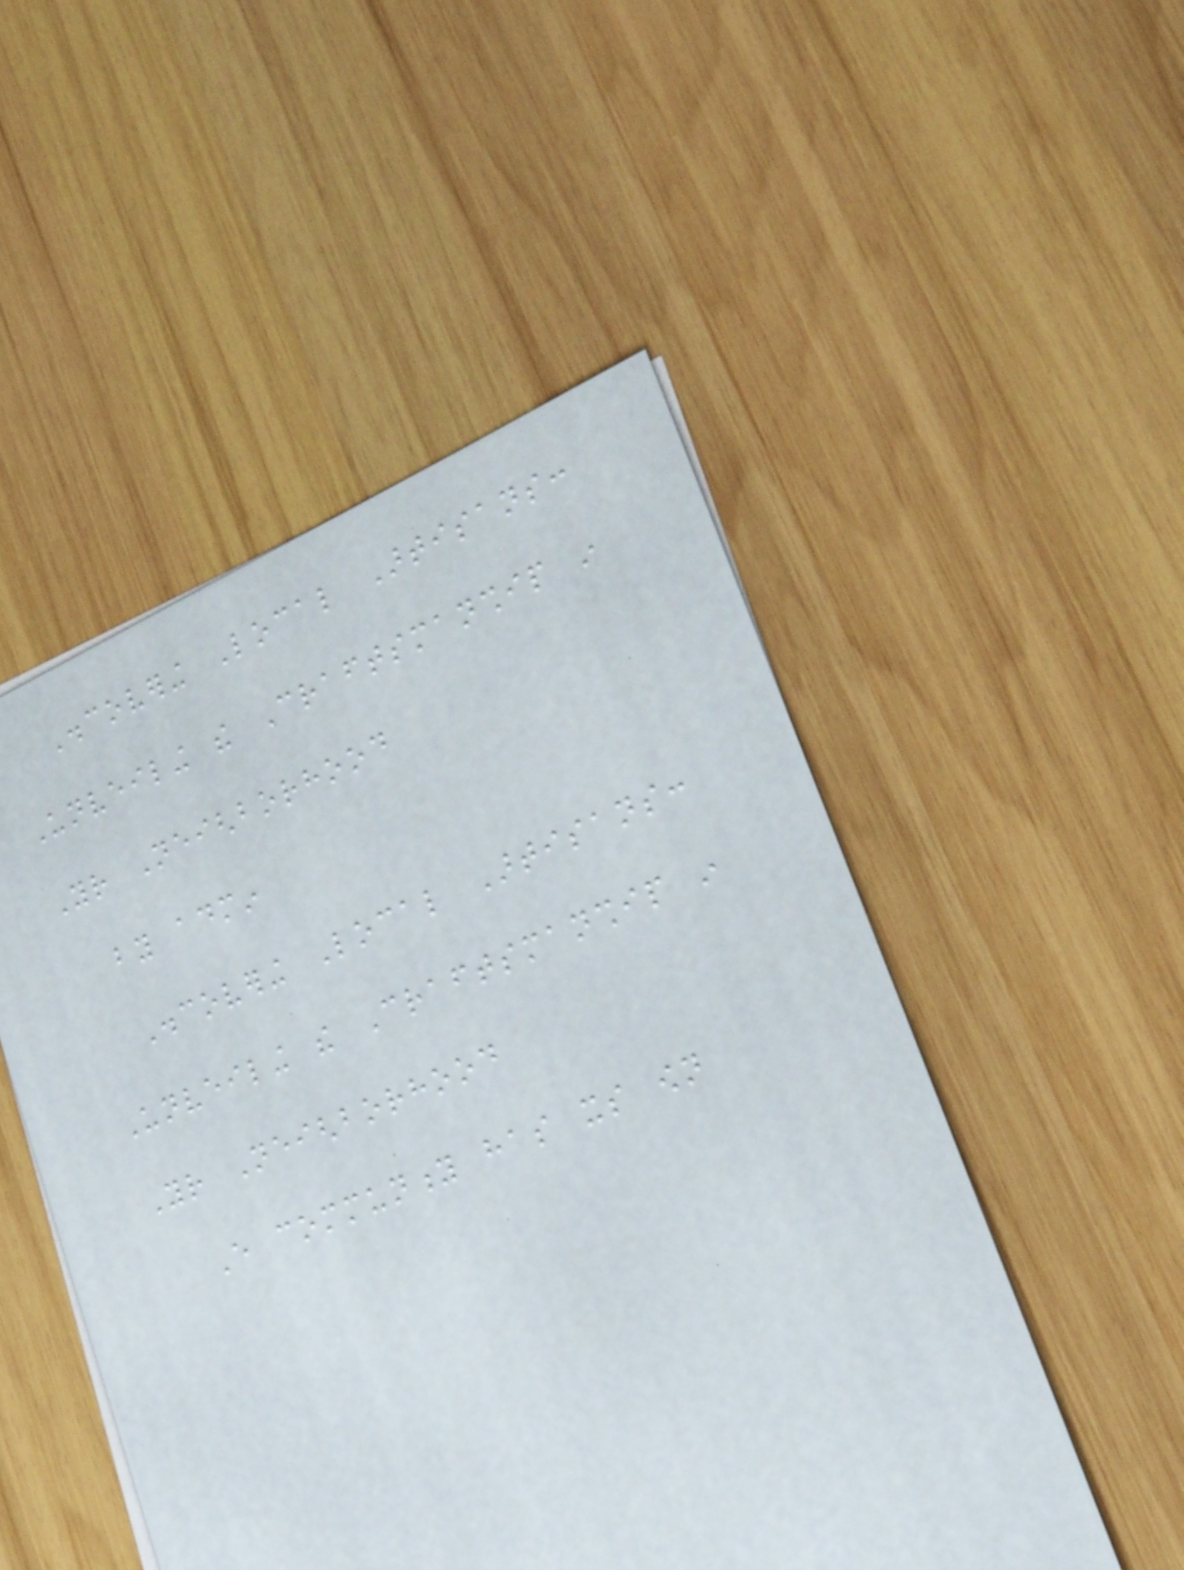Discovering Local Artisans:
Unveiling the Craftsmanship in
Your Neighborhood
by admin
Discovering Local Artisans:
Unveiling the Craftsmanship in
Your Neighborhood
Every community has its own
